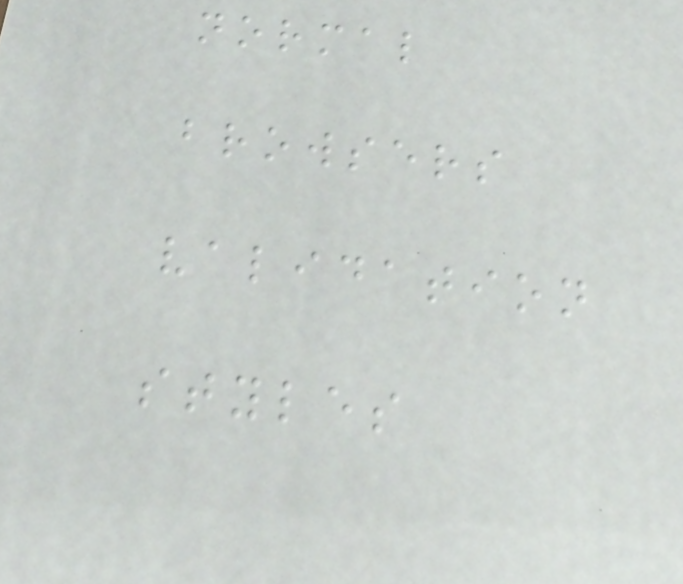normal
browsers
validation
styles
